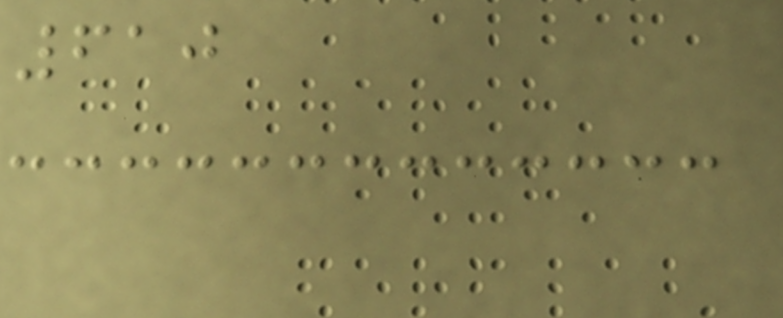610
